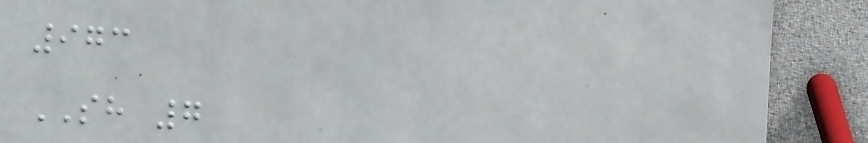973
SH 7
